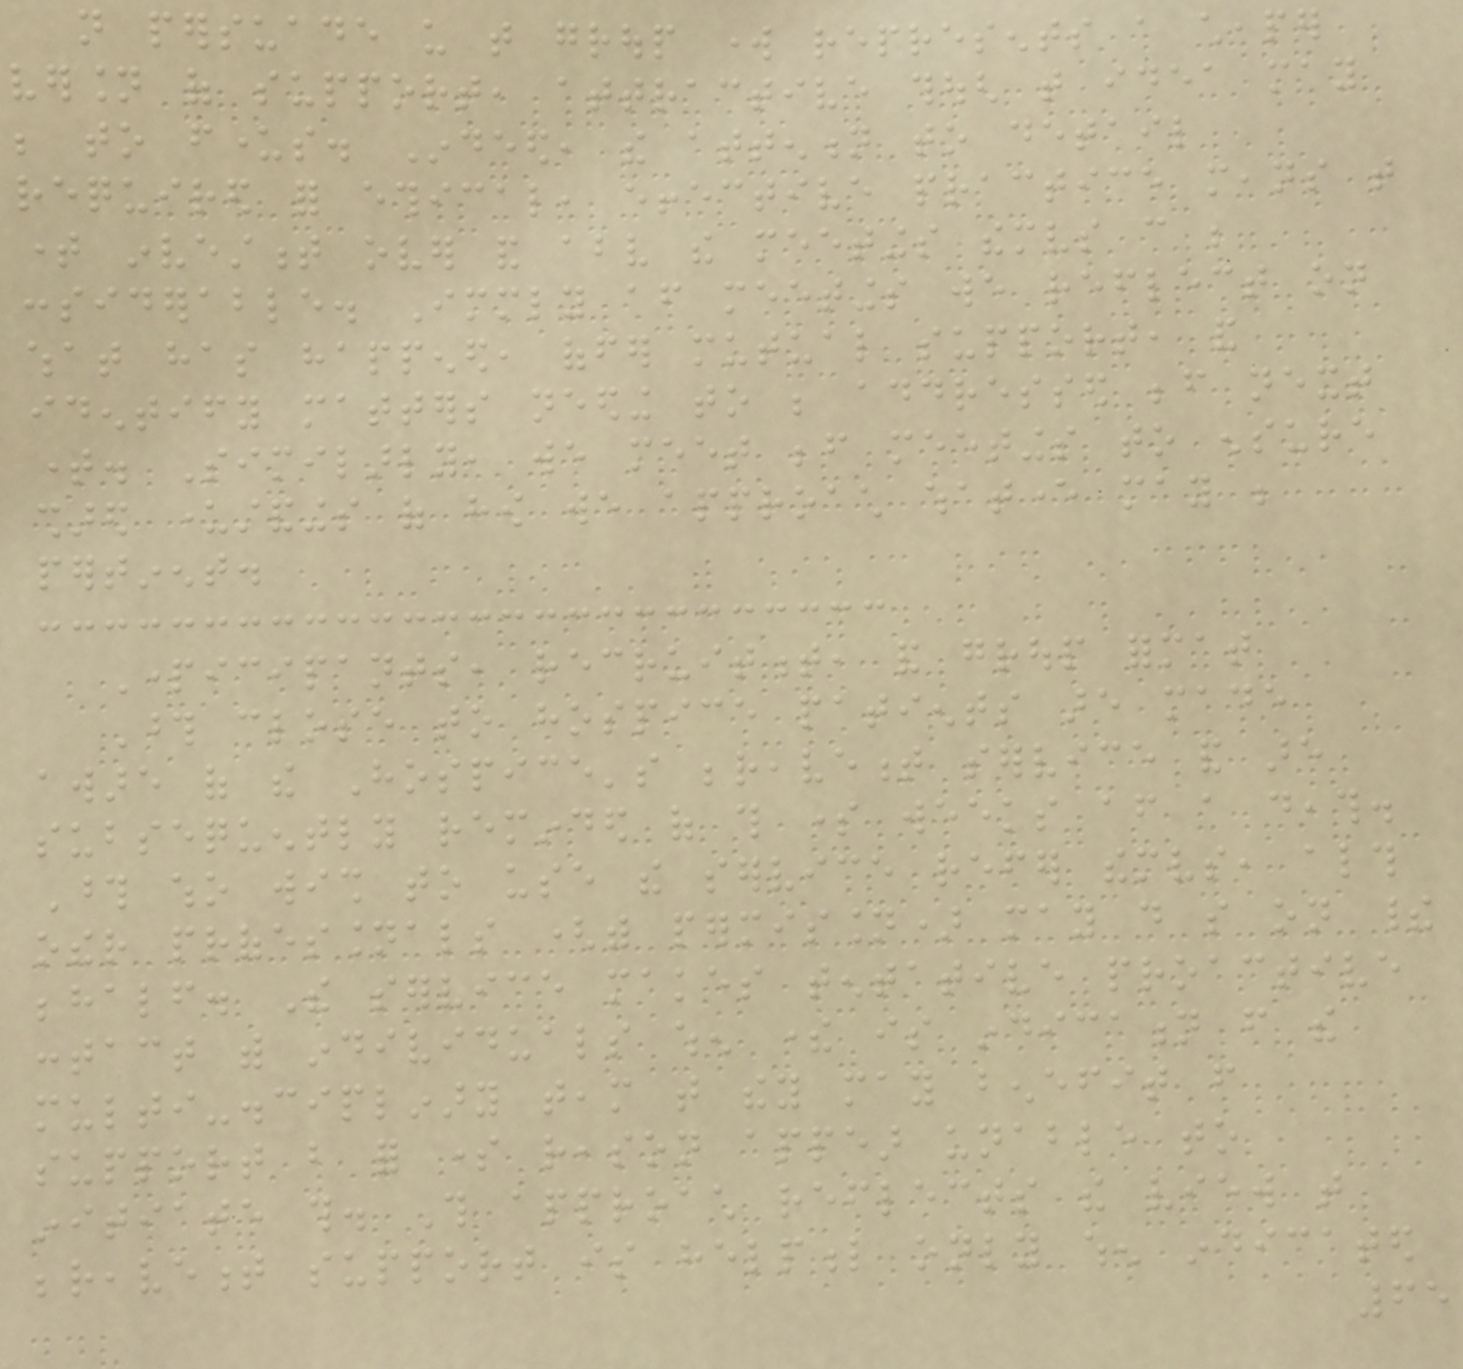not persuade us that group work represents a cheaper
version of support, attractive though that idea may
be to funders. Indeed, the attention to detail
required for ethical, effective practice means that
time investment over and above the meetings themselves can be
considerable. Immediately after meetings we reflect on
what has happened, offer mutual support, and
identify matters needing to be addressed before next
time. Similarly, we meet before meetings to ensure
shared understandings of how we approach whatever may be
pertinent.
Participants, recruitment, and group format
Those close to hospice patients are made
aware of the Hospice's bereavement service and are
subsequently reminded of this some weeks after a death.
Those who wish to use the service refer themselves, although
other professionals (with permission) may do so on their
behalf. The service makes tentative proactive
contact with individuals when there is indication from the
multi-disciplinary team that they may benefit from
support but for some reason appear unable to
initiate this. This approach reflects the view that
bereavement support is helpful only when indicated
65
